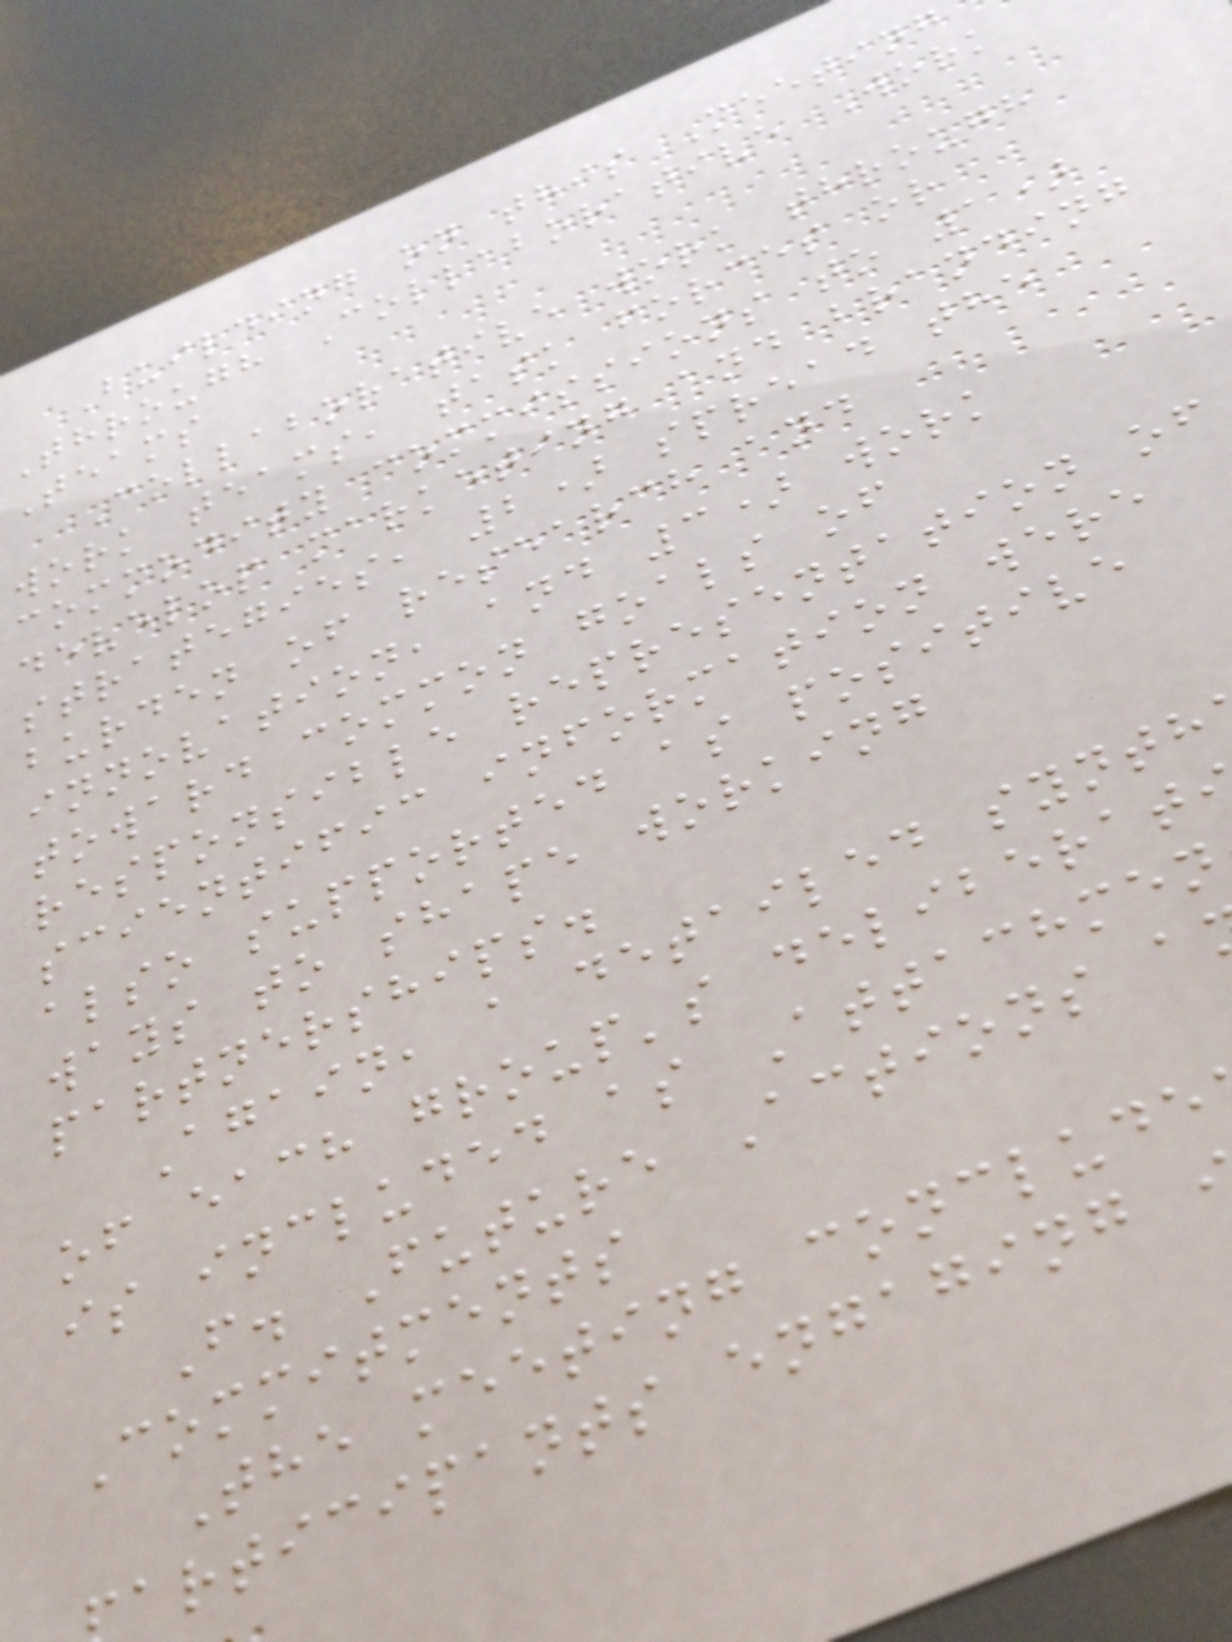Building on this Meeting
Through Collaborative Work
Teams
Collaborative work through
work teams, task forces or
commodity commissions to 1)
develop marketing and branding
strategies, 2) spread the
burden of research and
innovation, and 3) work
toward common goals of
responsible representation of
scientific information were
also supported as positive
ways to shape working
partnerships.
Again, a detailed synth
of each group's deliberat
is included as Attachmen
F. Future Actions a
Commitments
The meeting conclude
articipants engaging
